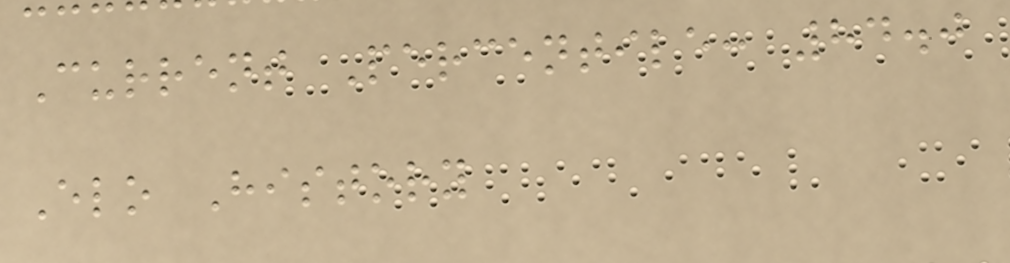Current Percentile: 84.0
Elo History
